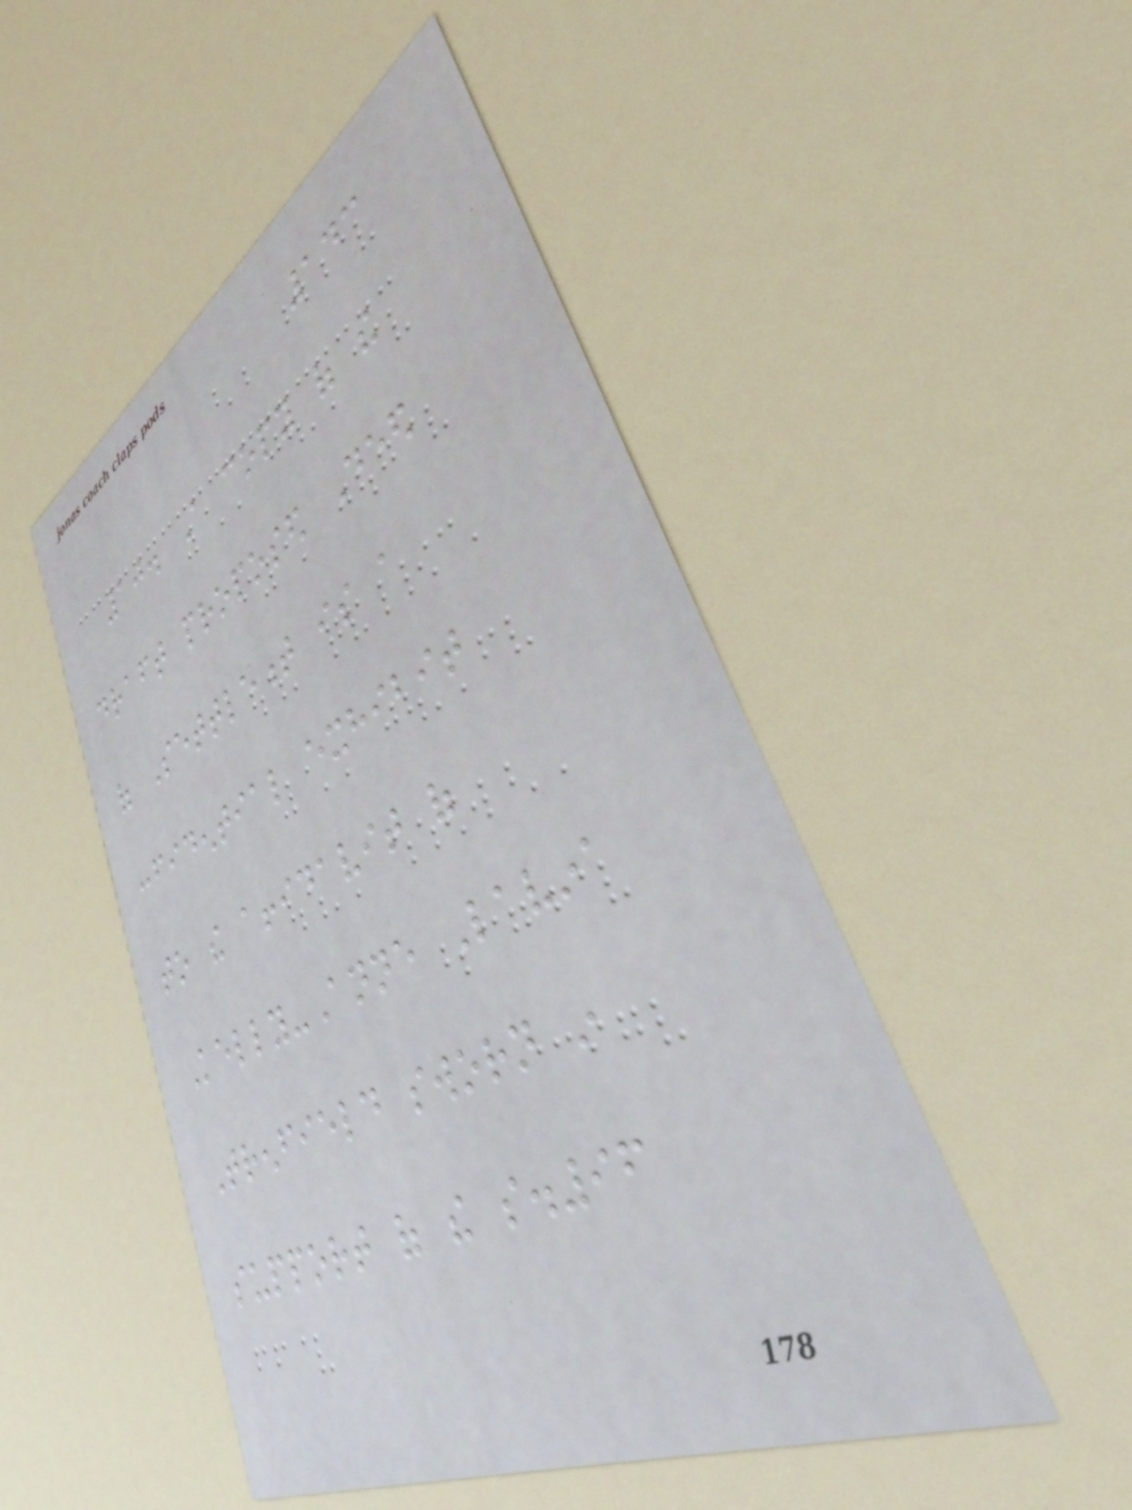143
10. A copy of the
draft proposed Deed
of Settlement is a
confidential exhibit
to the affidavit of
Kelly-Anne Lavina
Trenfield sworn in
support of the s.96
